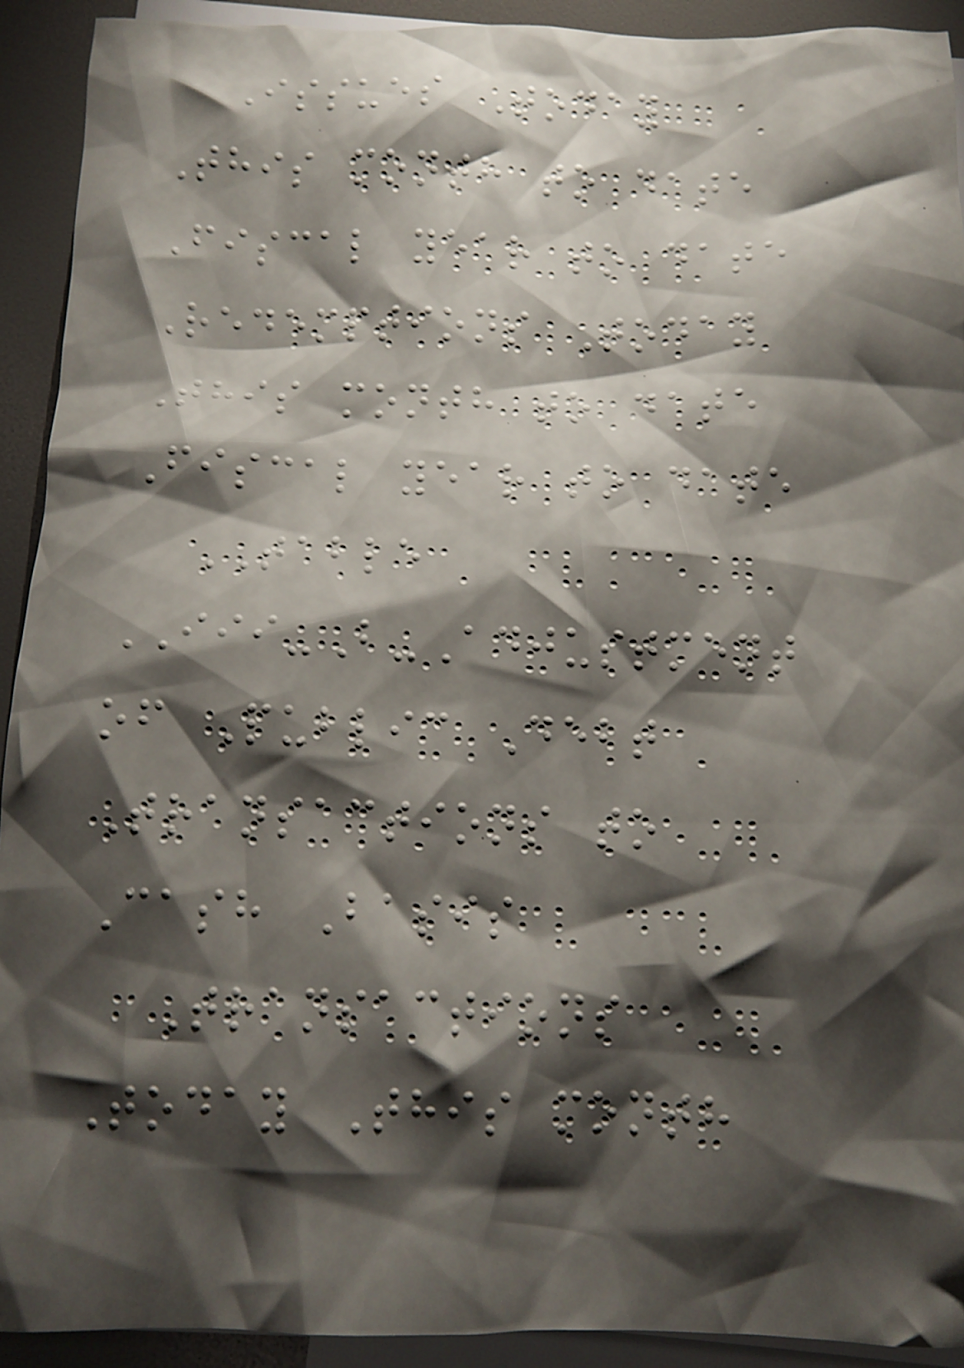Issues Today
This month to date
Fiscal year to date
Redemptions Today
This month to date
Fiscal year to date
TABLE
III-B-Adjustment
of Public Debt
Transactions to
Cash Basis
Transactions
Today This month
